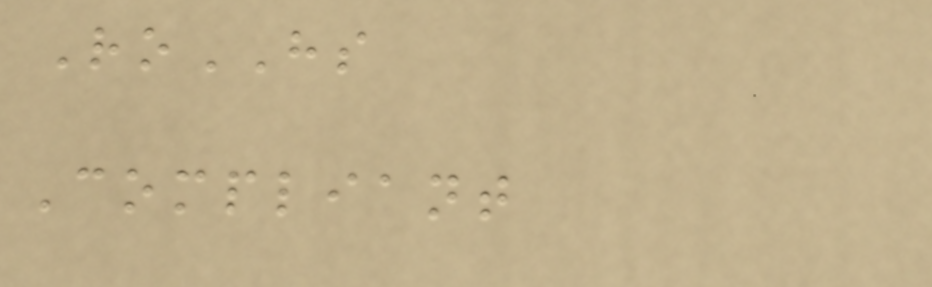RoHS
Compliant
